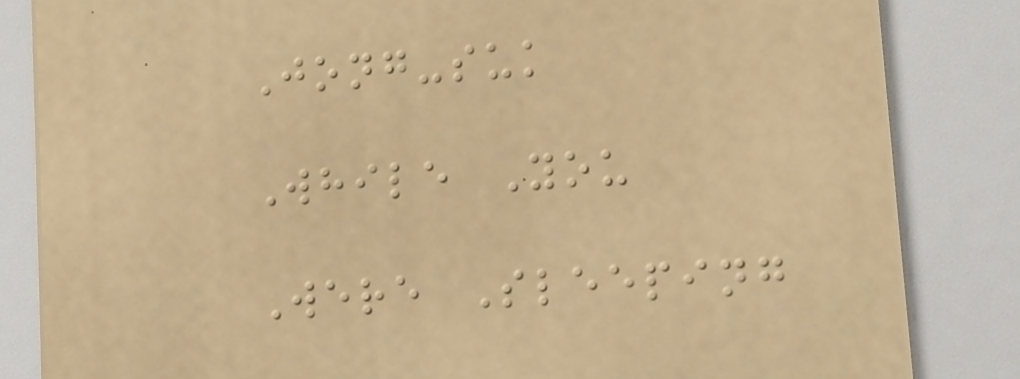Jong-suk
While You
Were Sleeping
